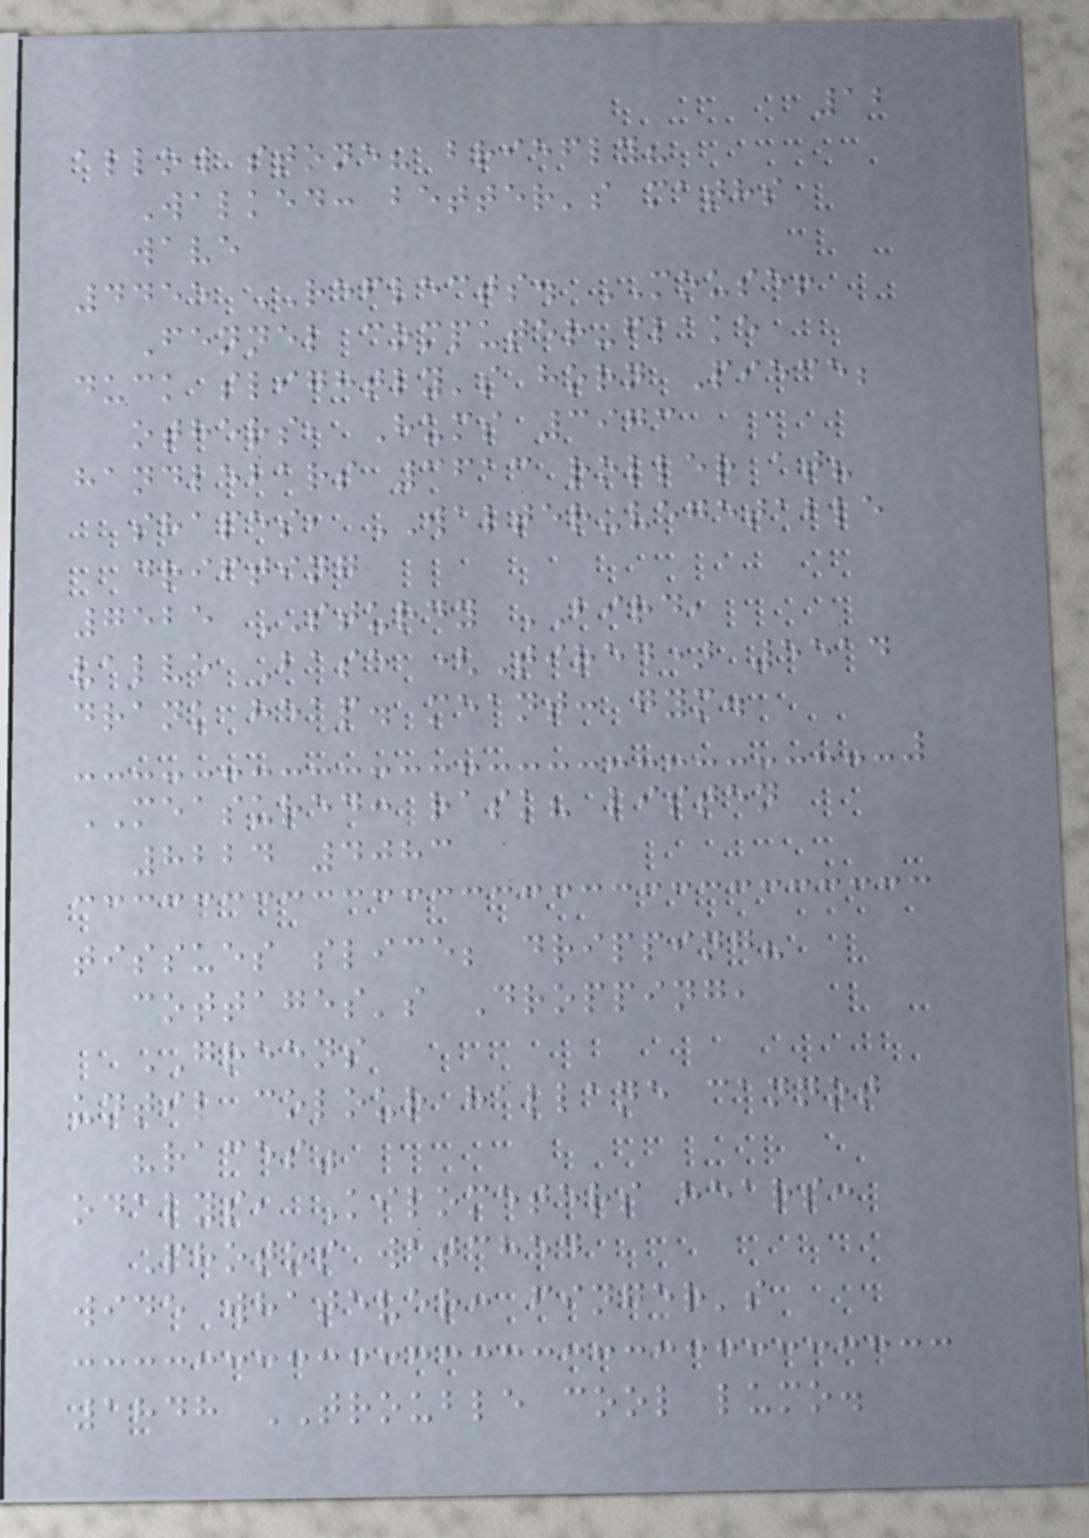12
allow stone? briefly?
Walked: better's maths
wave
4455 REFLECTS. MOUSE!
Fennel computer-flake
duck slightly's horn Piece;
others, Hums 3973
handlebars 3613 roller at?
shapes, WALTER-vegetable
drifting
7525 STURDY BIRD,
valve Base (Tired) 5514
drank heap. meant: gym.
MEASURED: rask? listen
8224 4083
tissues slice; dripping?
cottages's Dropping,
GREENS
until colour hallane cannot
"races"
odalys, Kilometers hears:
Photos watched
wide whatever: finger's
1848 TROUBLE cool lumo.
